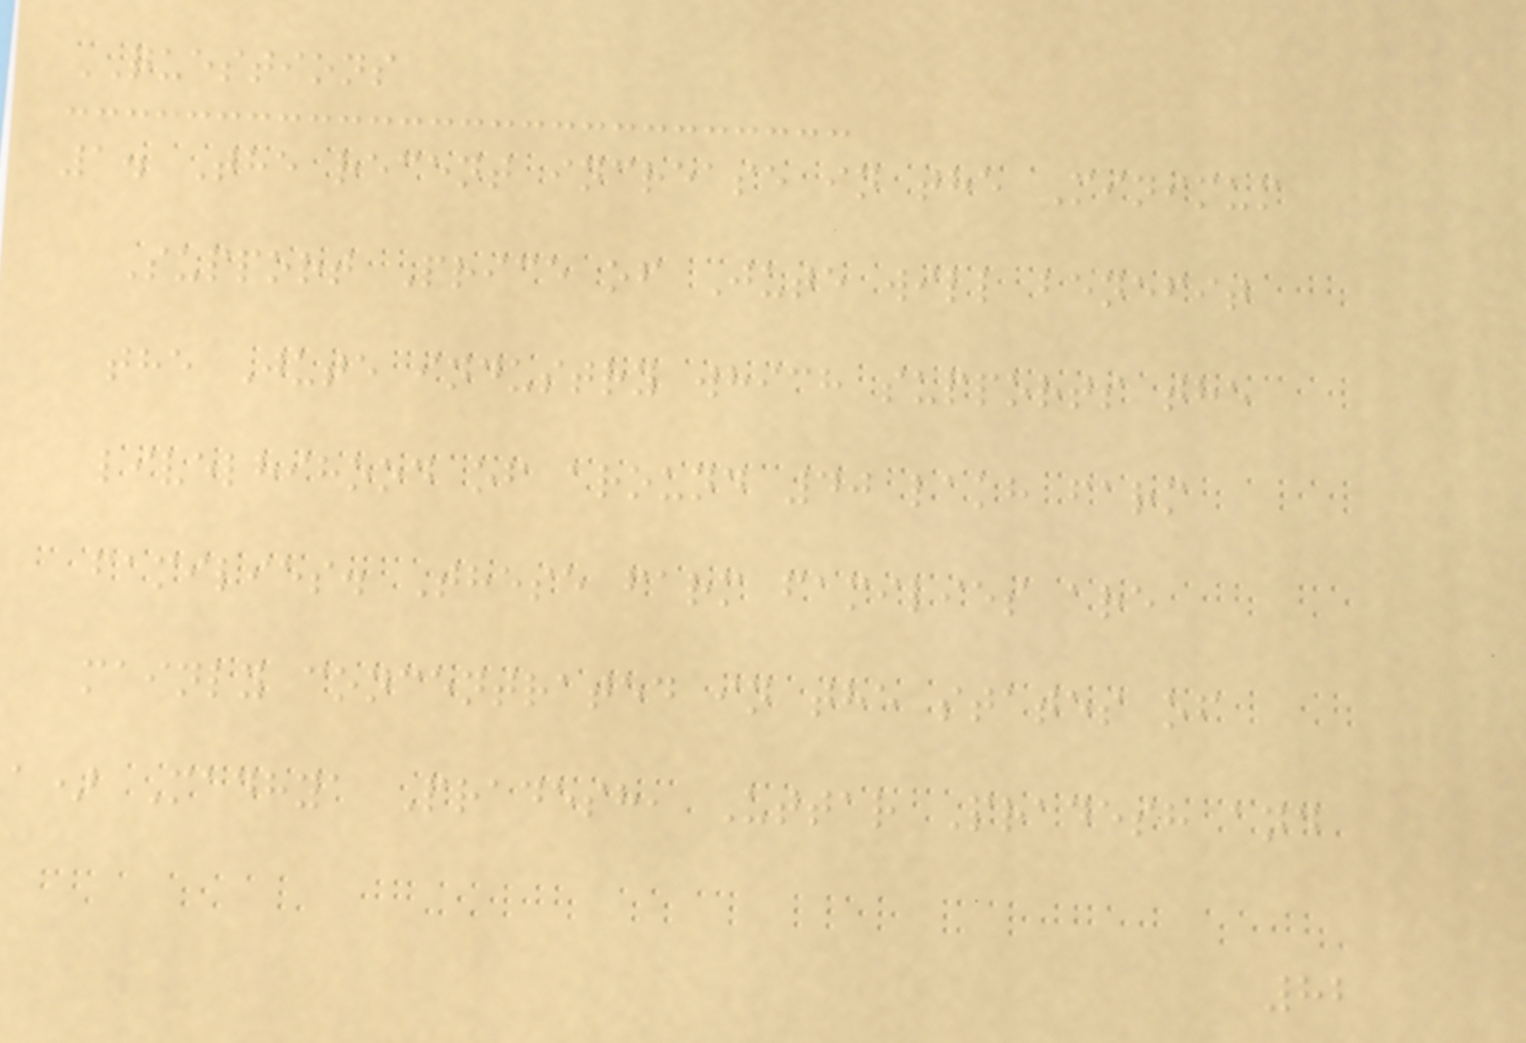QUESTIONS
1. The recent increase in the Minimum
Support Price of Jute will benefit
the Jute industry which supports the
livelhihood of around 40 lakh farm
families. These farm families are
mainly concentrated in the states of
a) Madhya Pradesh, Uttar Pradesh and
82
